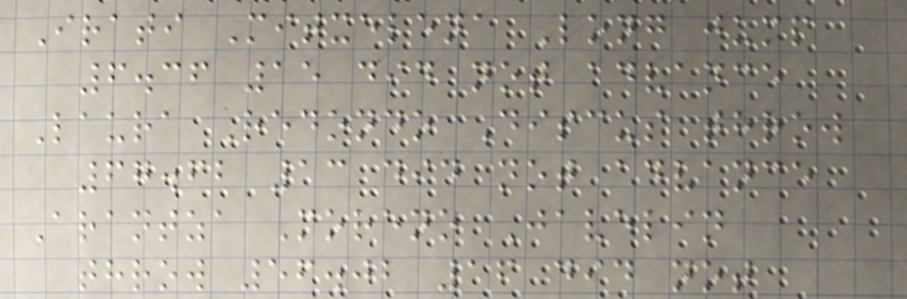Irati Mitxelena Long jump
6.36 15 did not advance
Laura Redondo Discus throw
67.62 13 did not advance
Arantza Moreno Javelin
throw 56.02 16 did not
